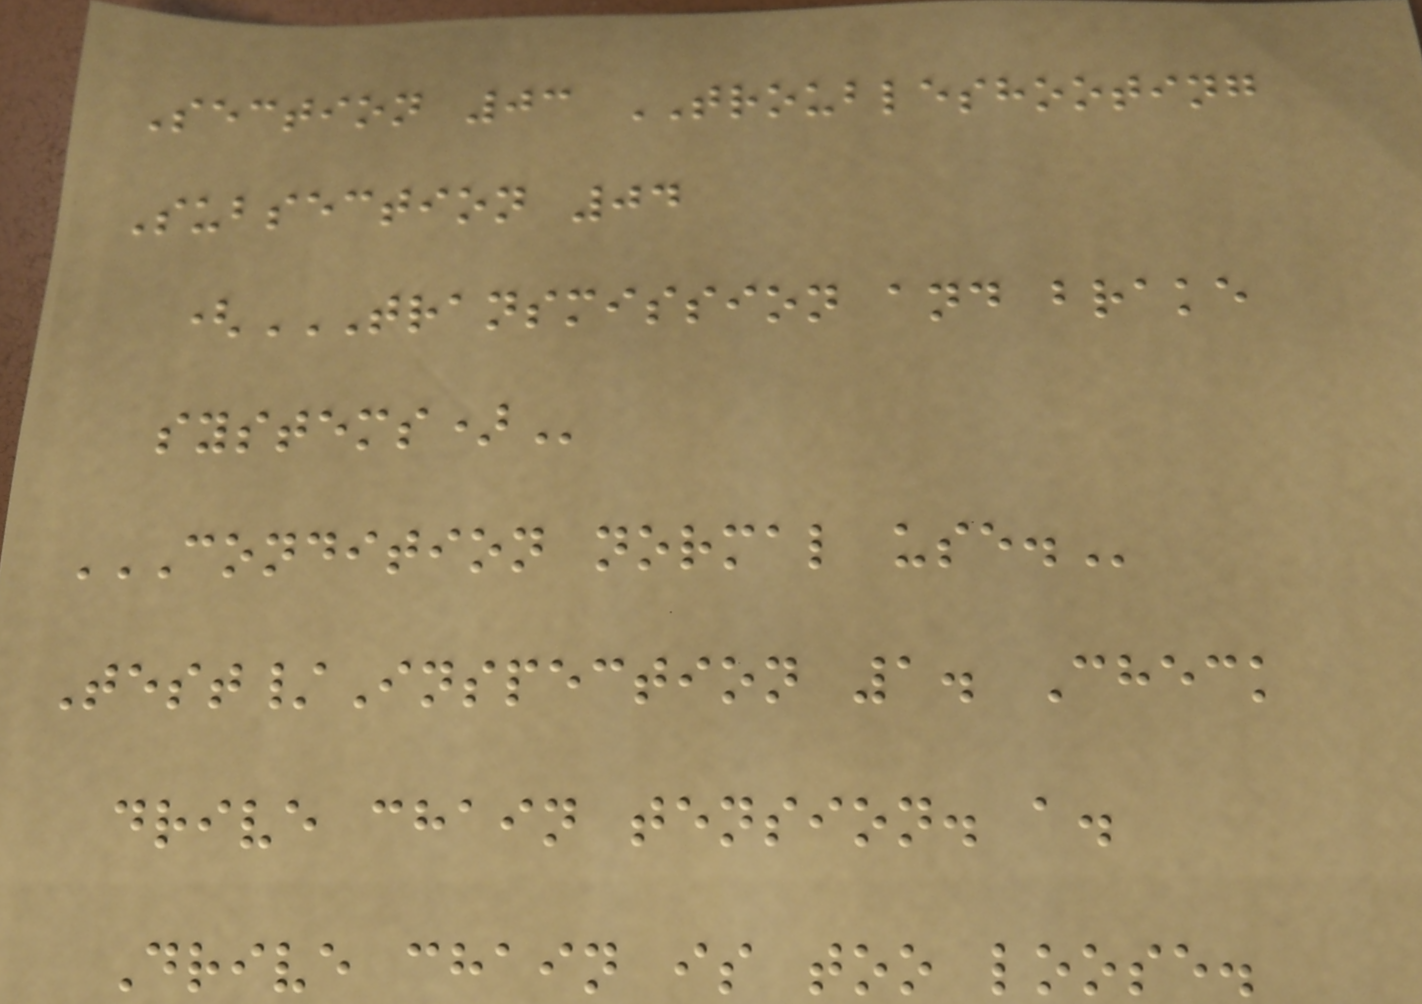Section 03 TROUBLESHOOTING
Subsection 04
(TRANSMISSION AND BRAKE
SYSTEMS)
CONDITION NORMAL USE.
Test/Inspection 1. Check
drive chain tension. a.
Drive chain is too loose.
